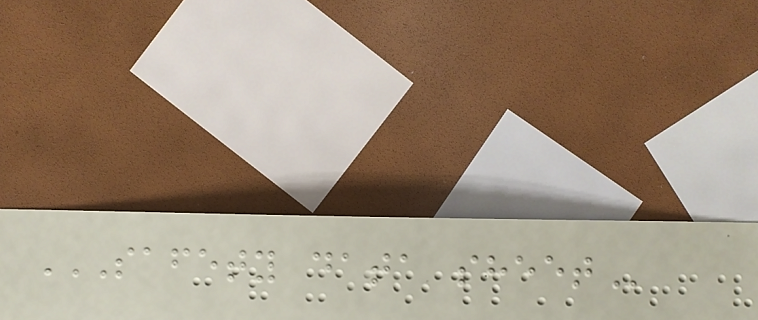SAFETY DATA SHEET
